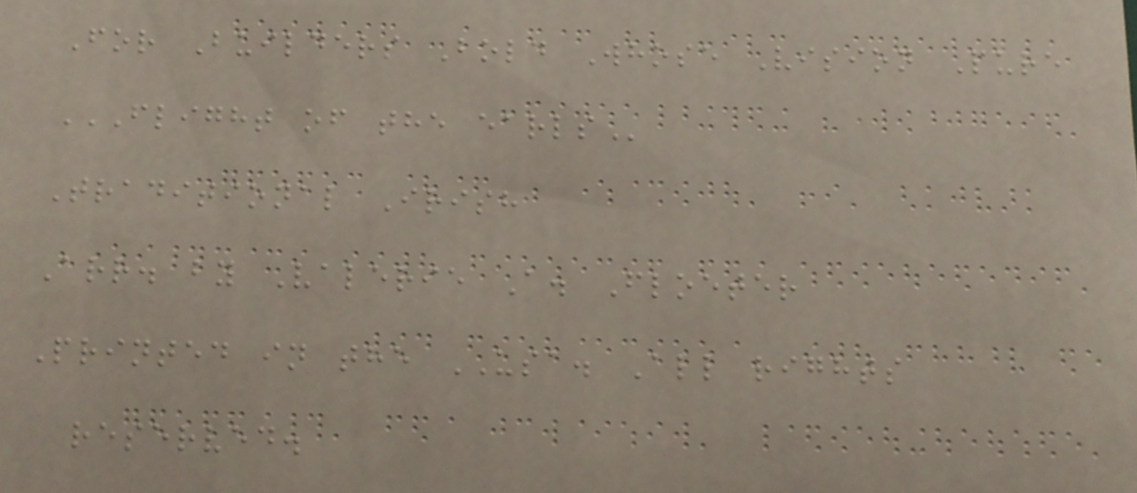For Builders Bold Whose Vision Pure
FLIGHT OF THE EARLS
Traditional Irish
Arr. by Valerie A. Floeter
Printed in the USA. All rights
reserved.
